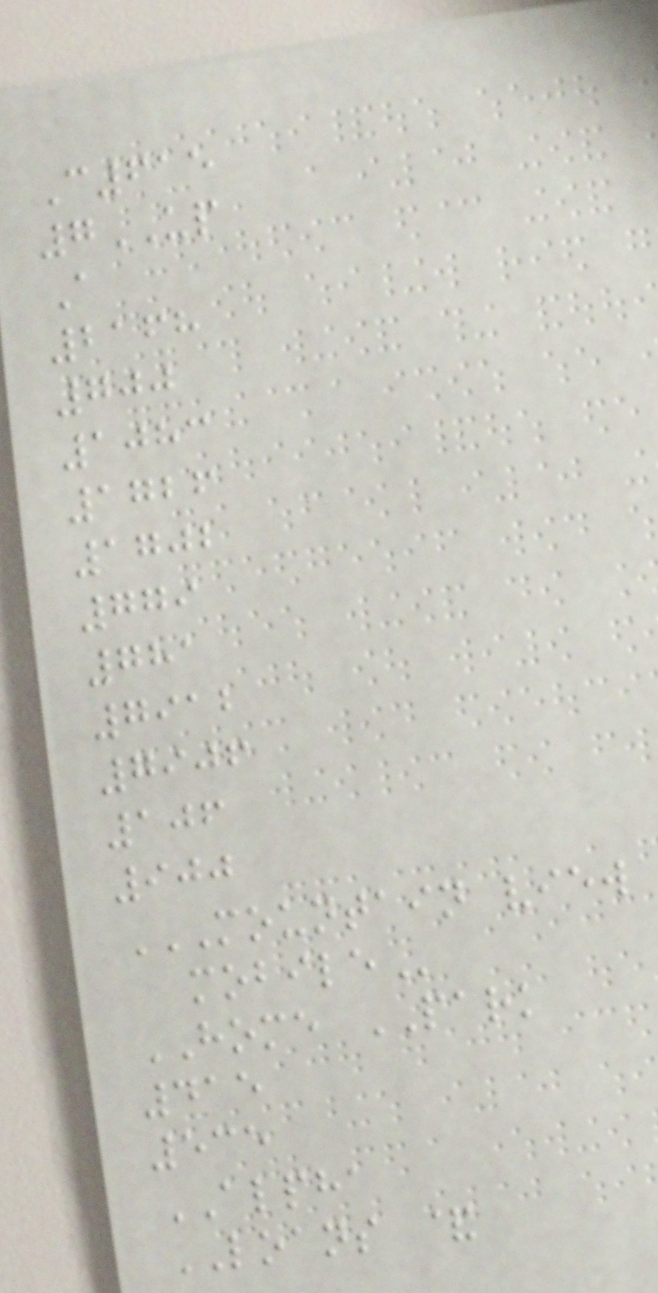C615
7UP
A
2168
700
1083
1726
1702
779
781
7912
7906
106
900
MOUNTAIN VIEW
MOBILE
HOME PARK
415
535
ALPHA
LOANS &
